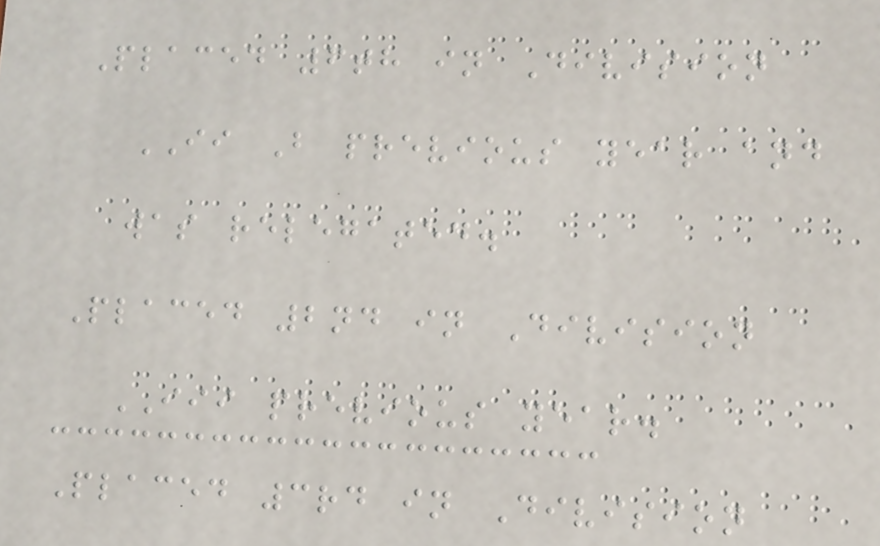Placed 6th in Division
II B previous year and
was relegated.
Placed 2nd in Division
III previous year.
Placed 3rd in Division
